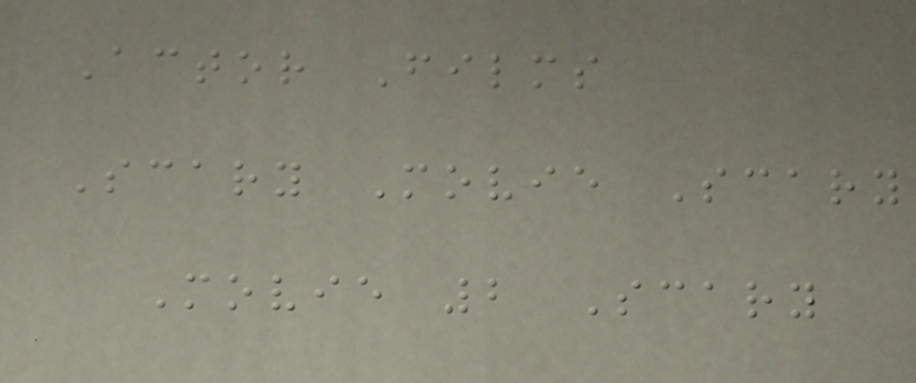Actor Films
Scary Movie Scary
Movie 2 Scary
